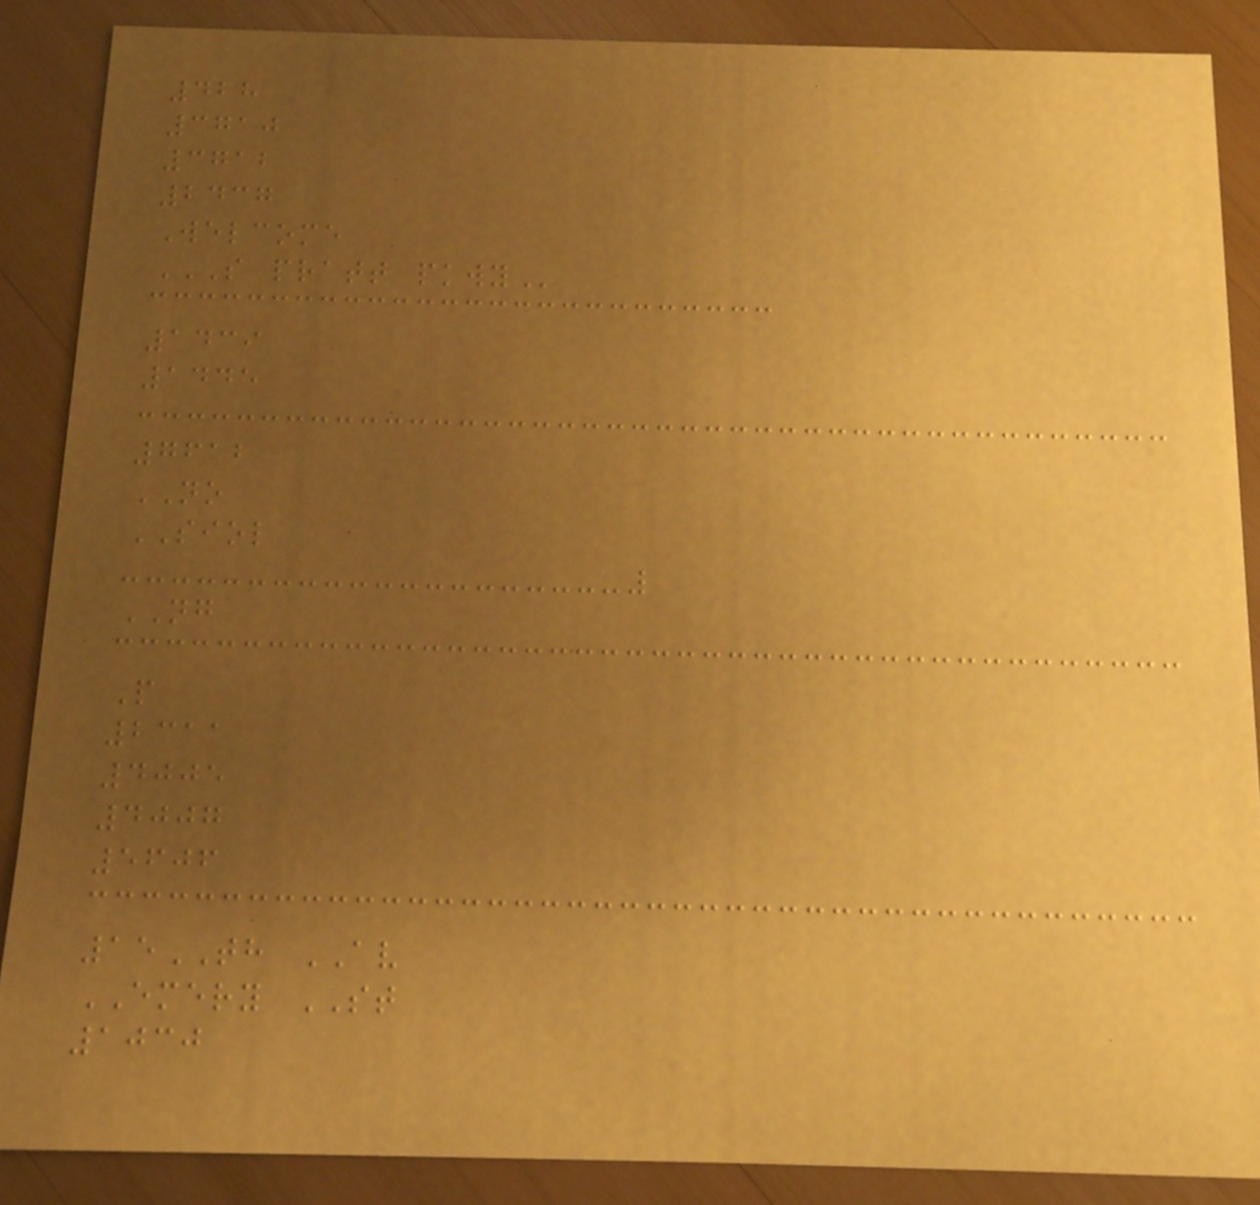428
3710
3712
2437
Welcome
S PRATT PKWY
1439
1445
7612
NO
SIOL
NG
P
2311
4005
4007
5606
15TH AV
EMERY ST
1030
